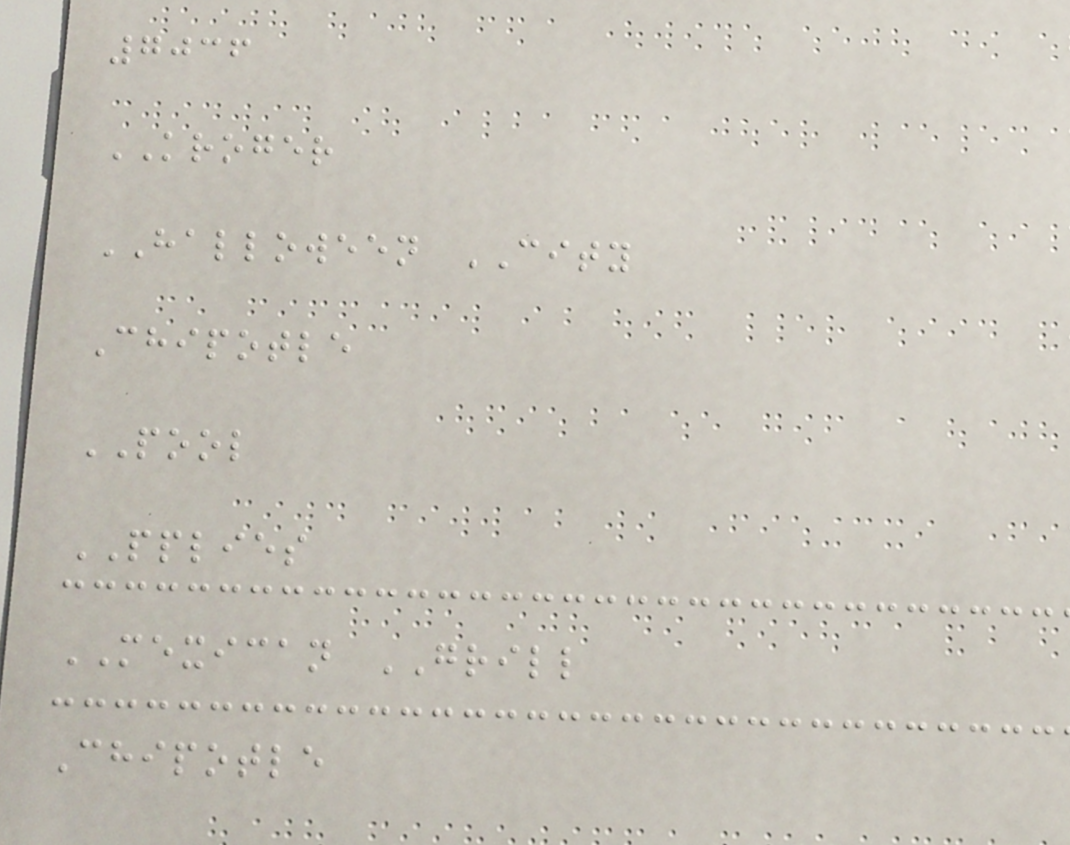7036
KROGER
HALLOWEEN CITY
Chipotle
POOL
PPLIES
MEXICAN GRILL
Chipotle
